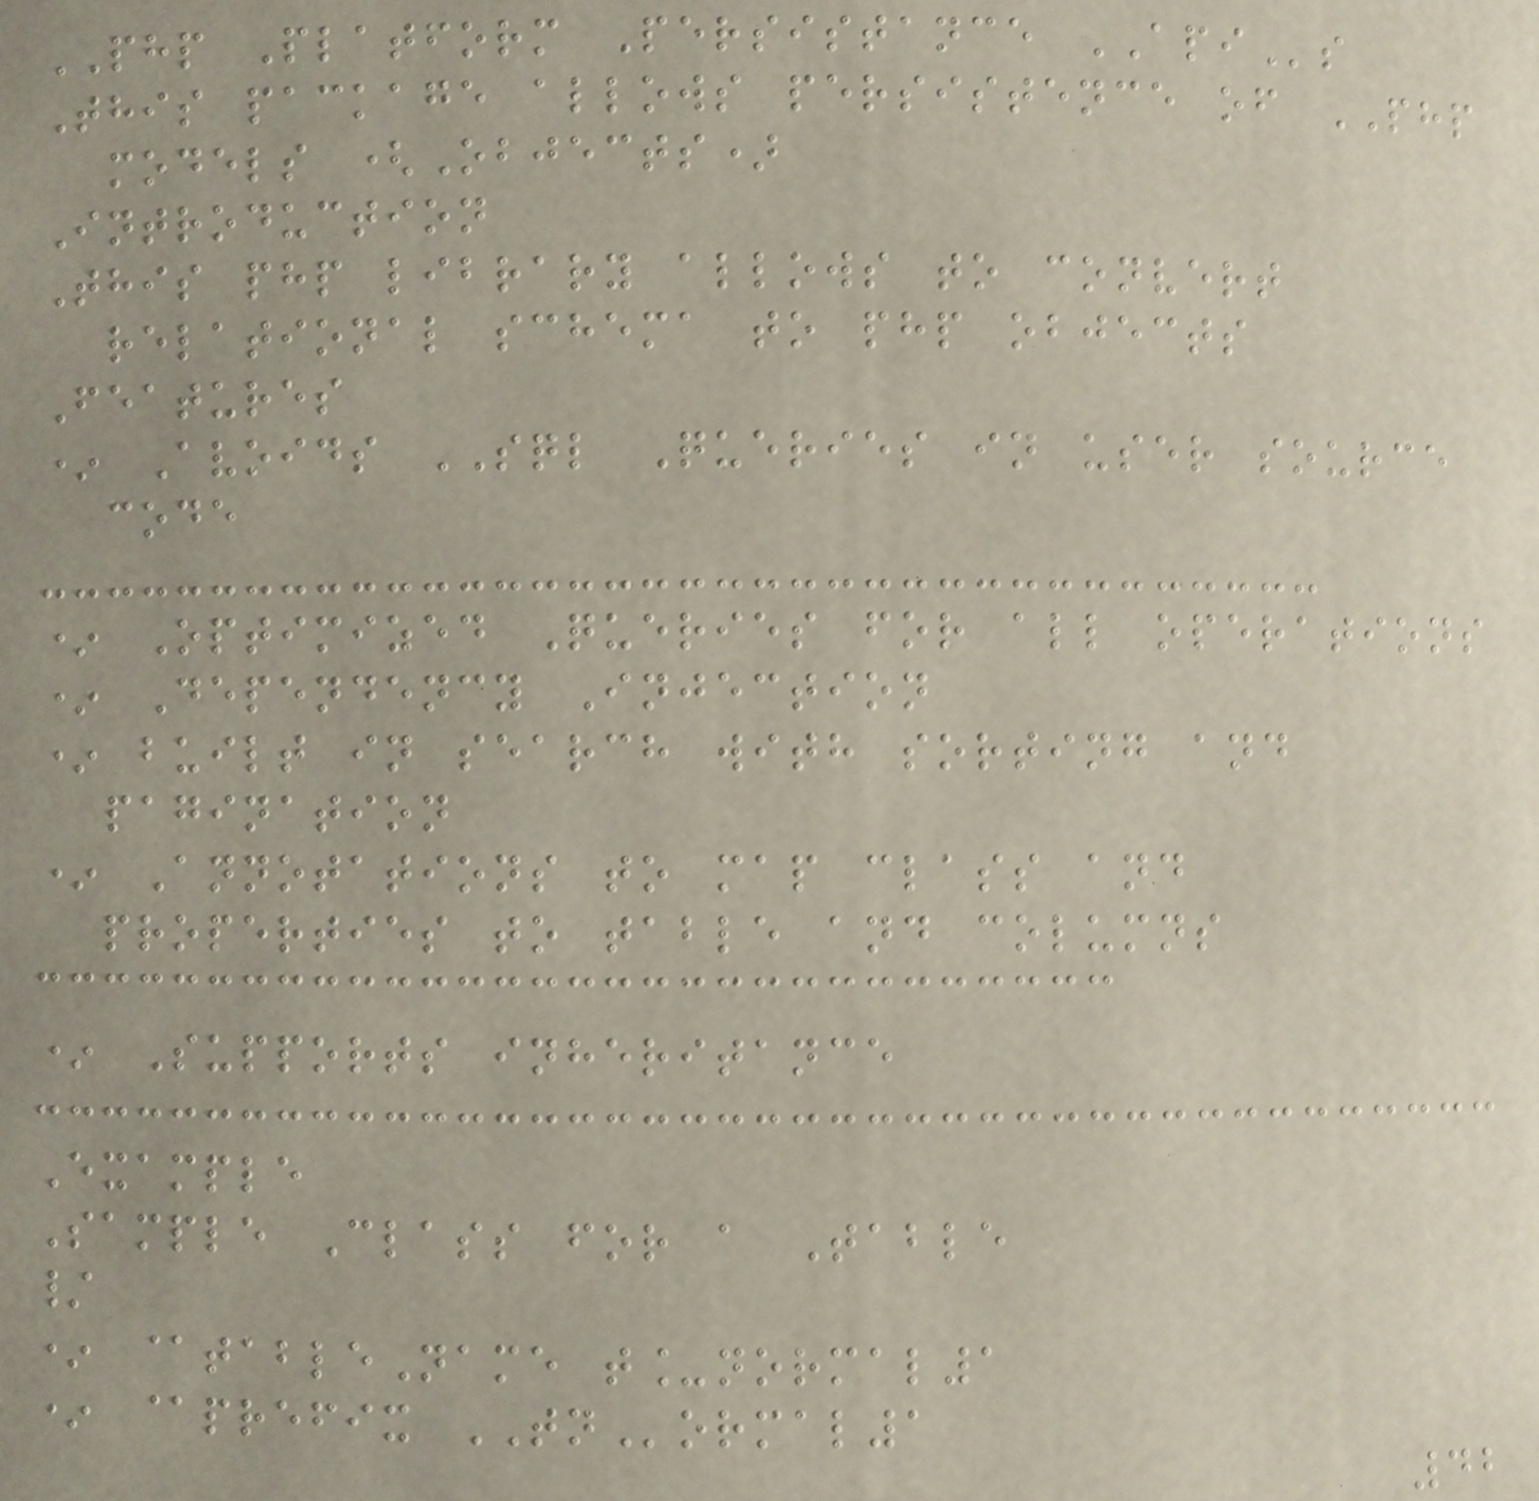PHP Platform Persistance APIs
This package allows persistence of PHP
models (Objects)
Introduction
This php library allows to convert
relational schema to php objects
Features
* Avoids SQL Queries in user source
code
* Optimized Queries for all operations
* Dependency Injection
* built in search with sorting and
pagination
* Annotations to map class and
properties to table and columns
* Supports inheritance
Example
Sample Class for a Table
/
* @tableName t_normal1
* @prefix TNormal1
42
